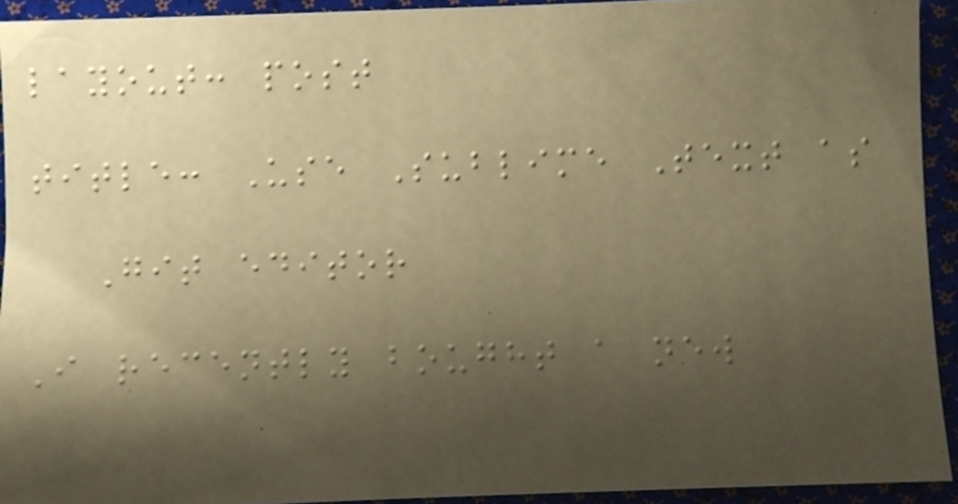layout: post
title: Use Sublime Text as
Git editor
I recently bought a new
